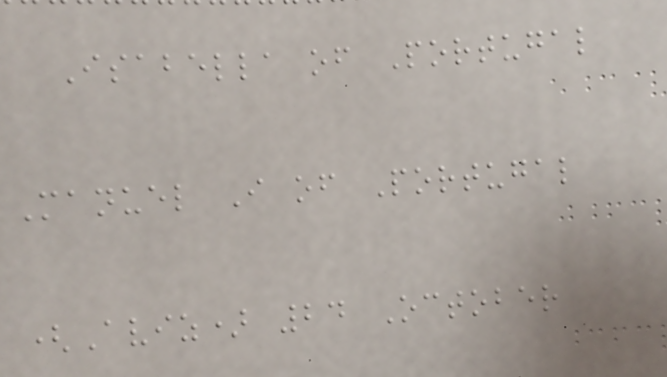Isabella of Portugal
Manuel I of Portugal
(Aviz) 24 October
